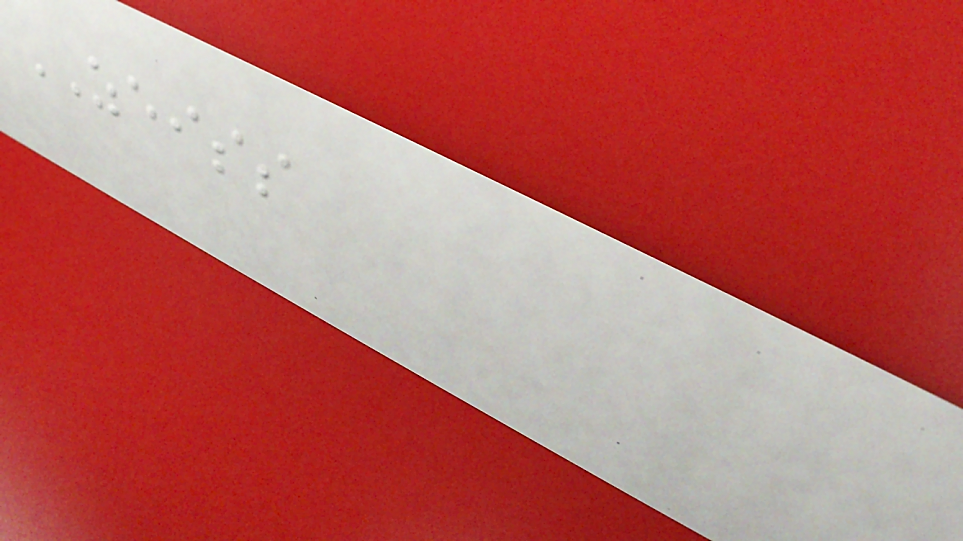ZEISS
